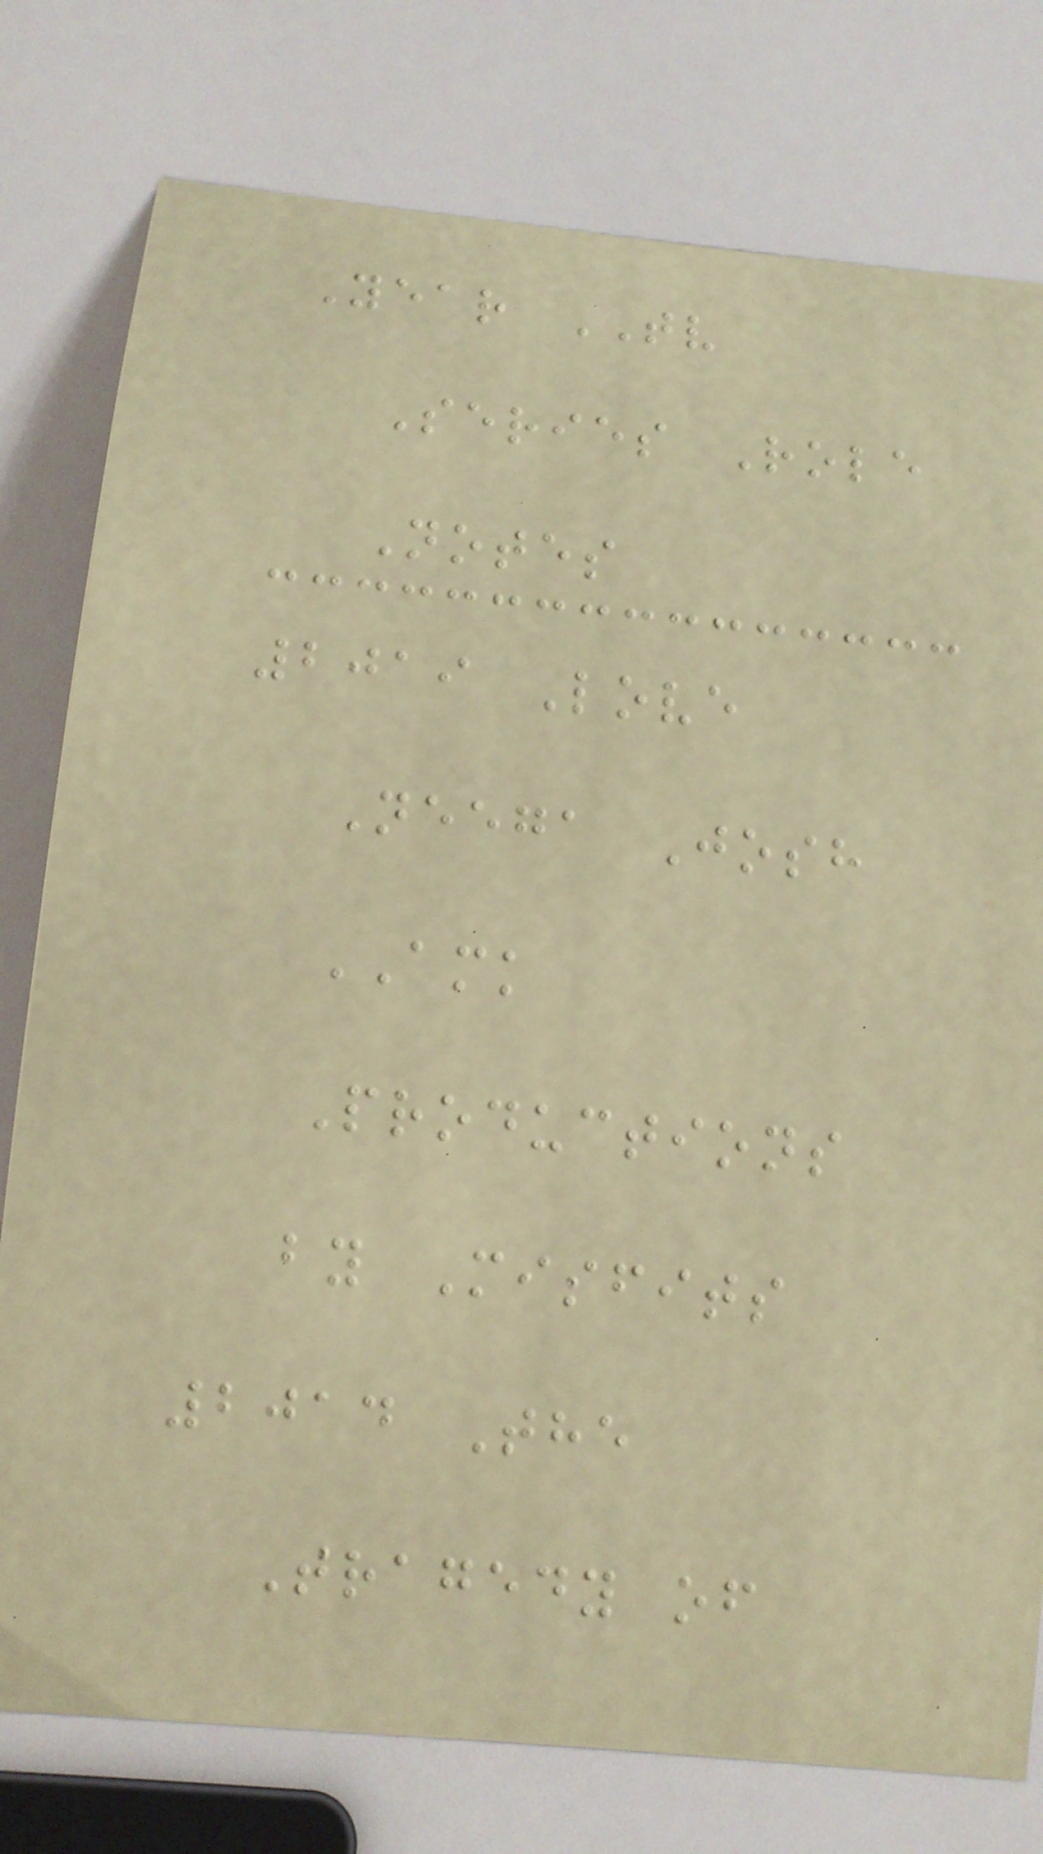Year TV
Series Role
Notes
2019 Love
Neega Josh
AMK
Productions
by Misfits
2014 The
Tragedy of
